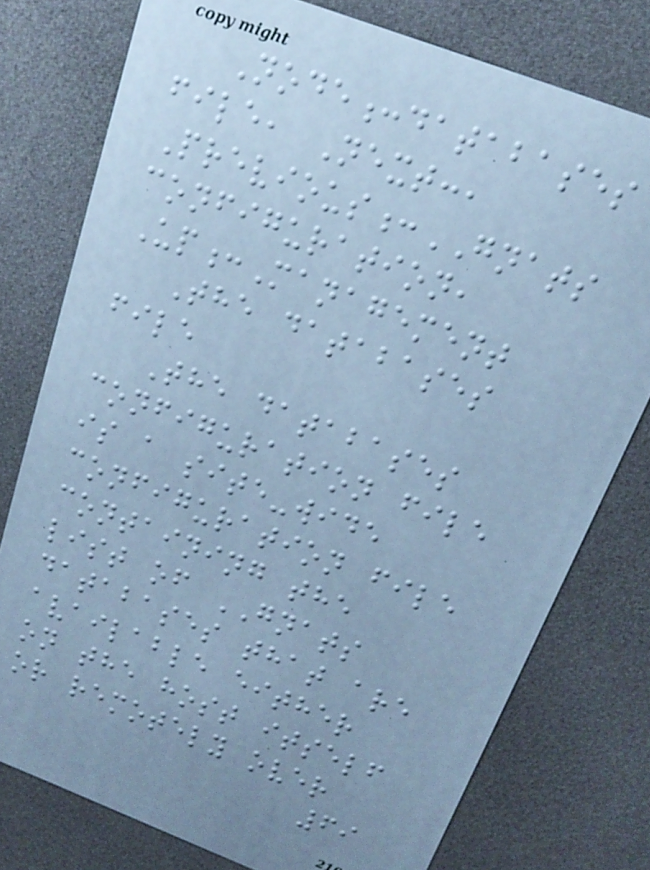Node:databases
file, Next:,
Previous:GNATS
configuration,
Up:Management
The databases
file
The databases
configuration file
is a site-wide
configuration file
containing the
list of GNATS
databases that are
available either
on the host itself
or remotely over
69
